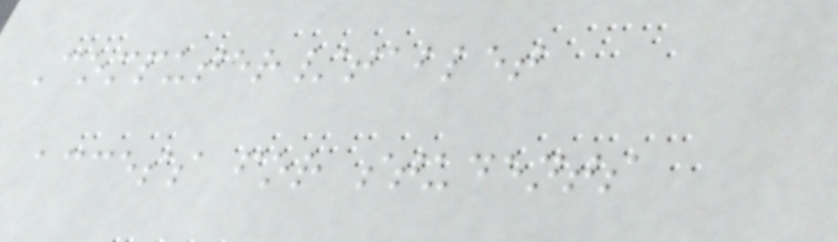Computer/tablet
access for students
